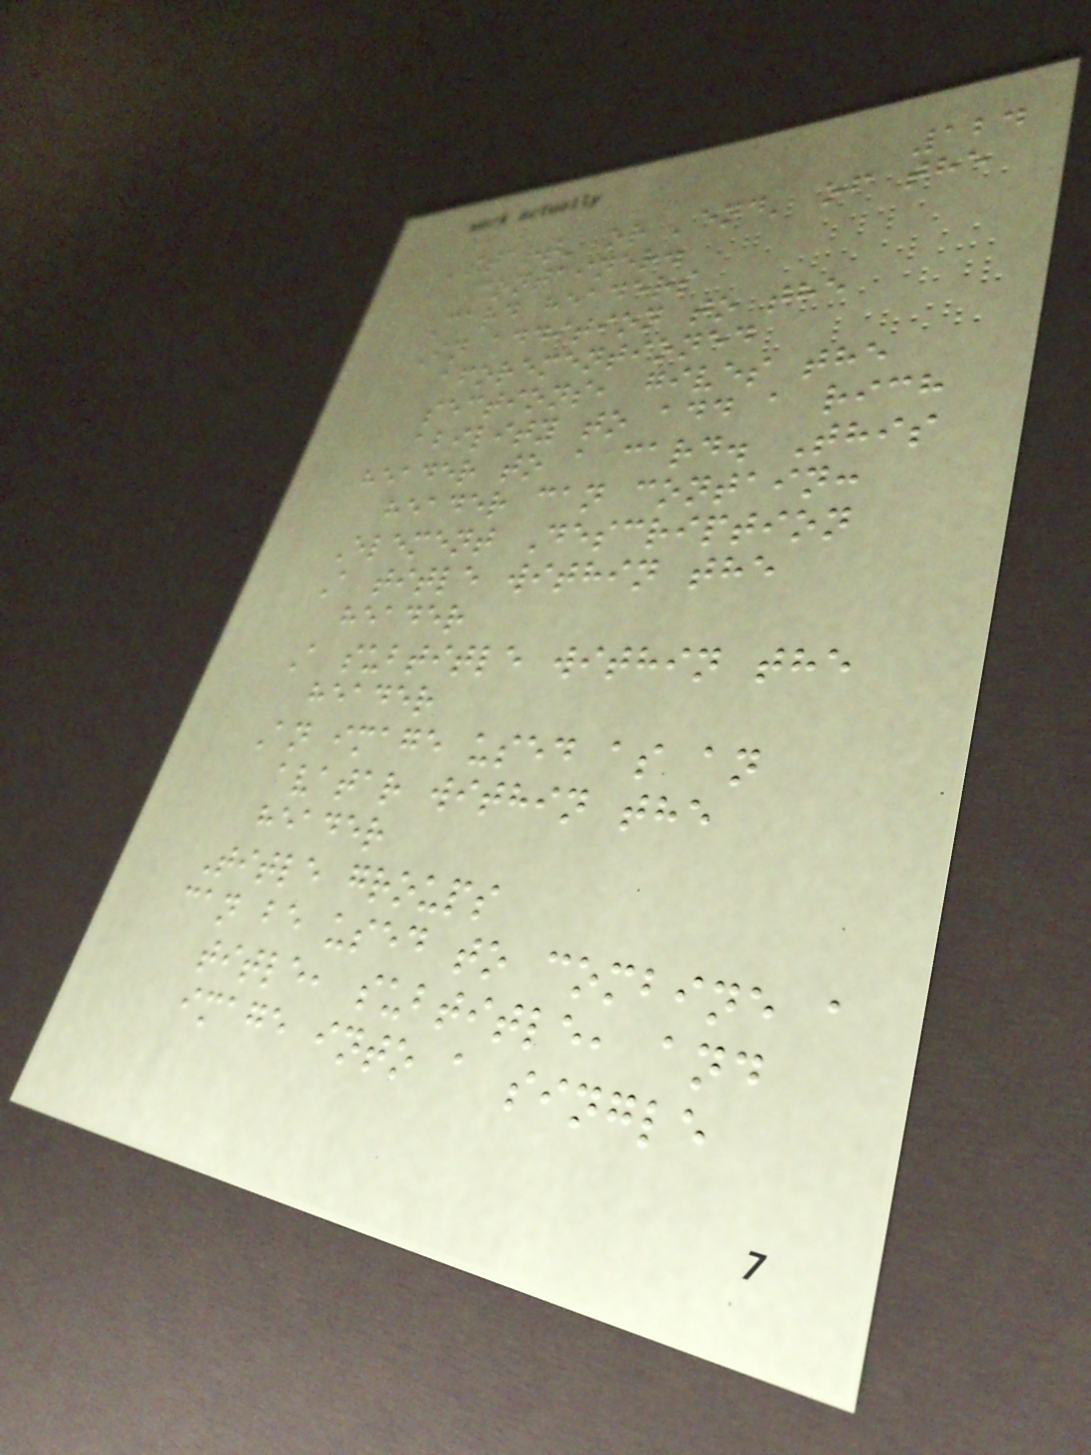124
'start' or 'end' of the
container.
Card headers
In addition to the
aforementioned
sections, gives the
ability to add a rich
header to a card. This
header can contain:
Element Description
A title within the
header
A subtitle within the
header
An image used as an
avatar within the
header
Title groups
can be used to combine a
title, subtitle, and
image into a single
